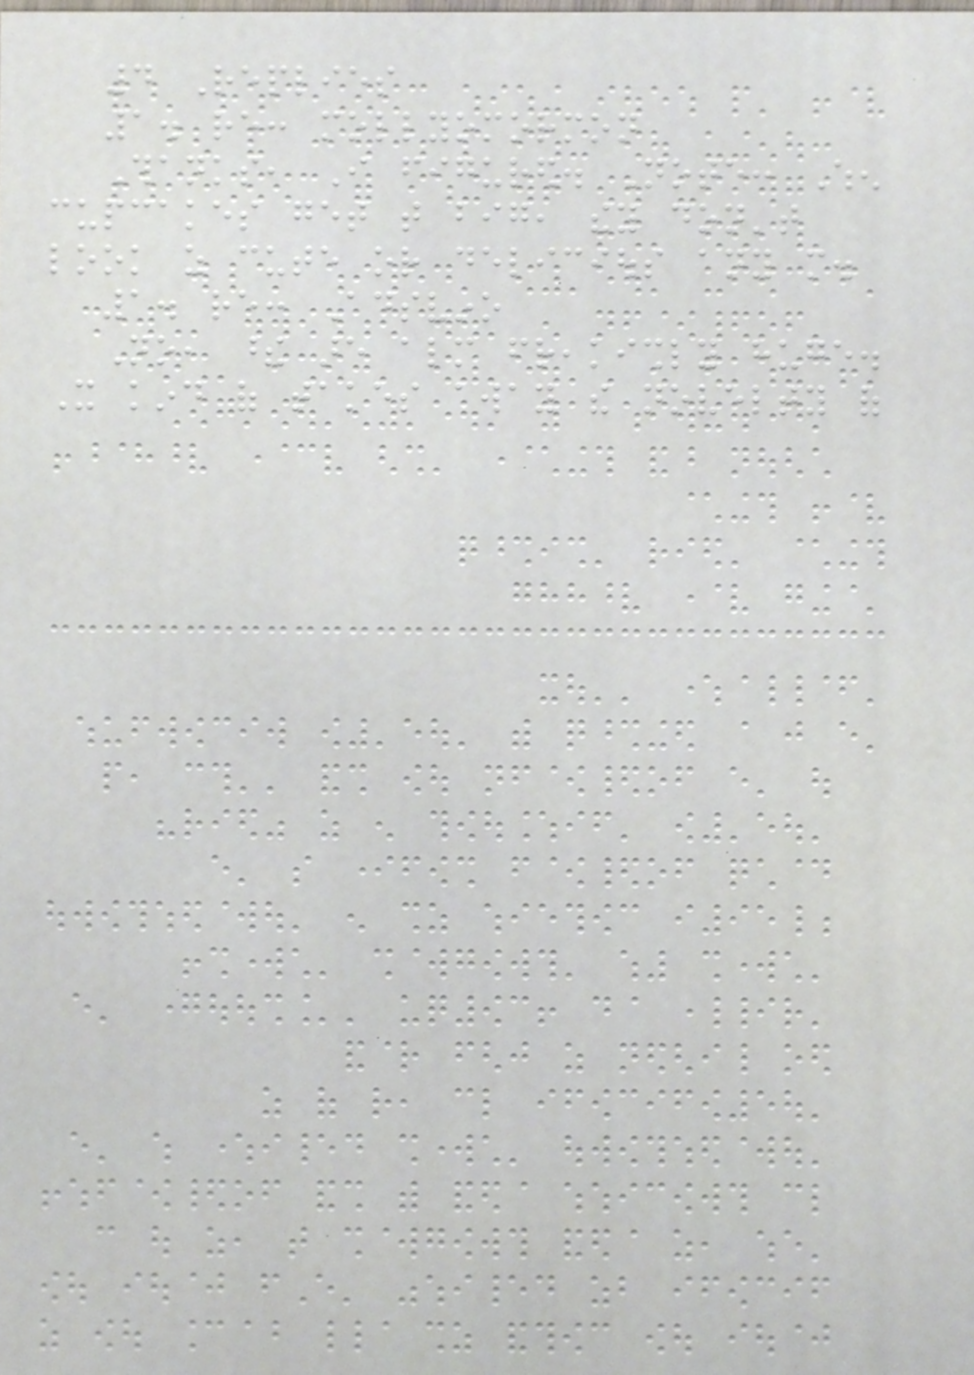4 Replies
1. re: mollyomormon
Thanks, I figured. Note: When
cupcakes get that big, they don't
look as cute or delicious any more.
1. re: Adsvino
No, these are almost freakishly huge.
It kind of takes away the novelty of
